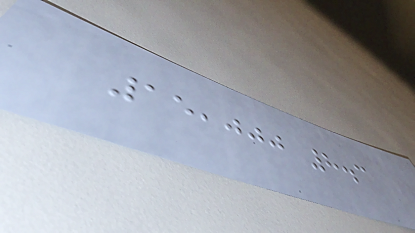15,000 8.3
